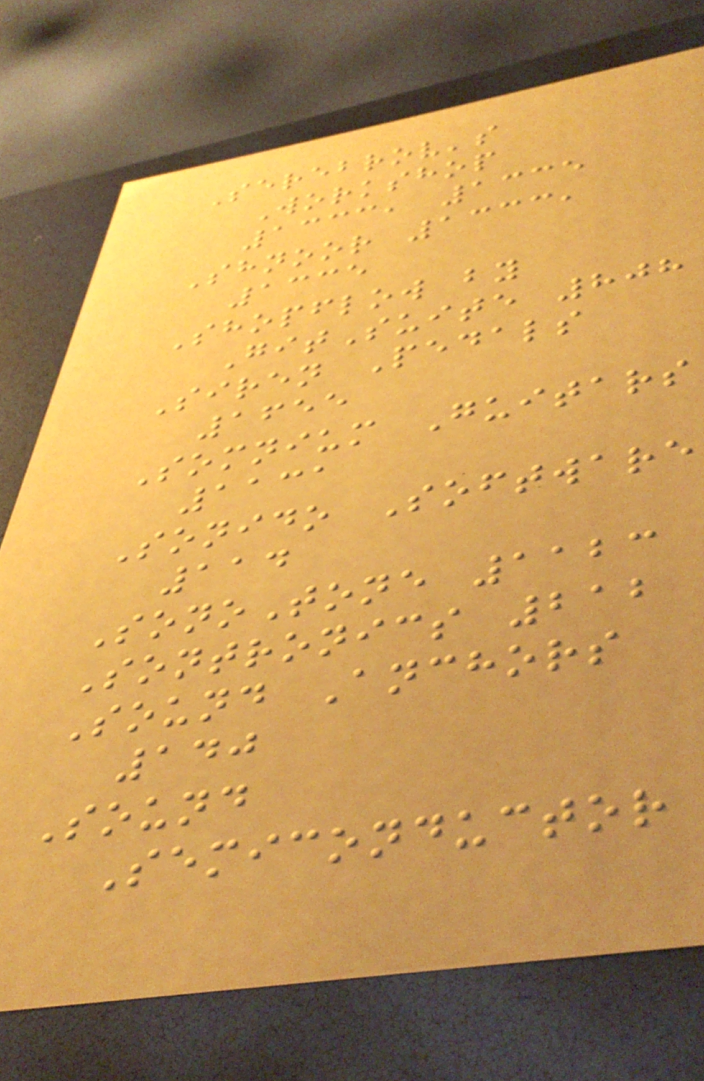Serebrov's
Workshop
1333, 1335
Shnoor 1333,
1335
Shopflow by
GitSuite 808
Siren Pedals
1655
Somnium Guitars
1131
Sonido Software
114
SonoTone 1123
Sontronics 212
Sound Anchors
140
Sound
Semiconductor
